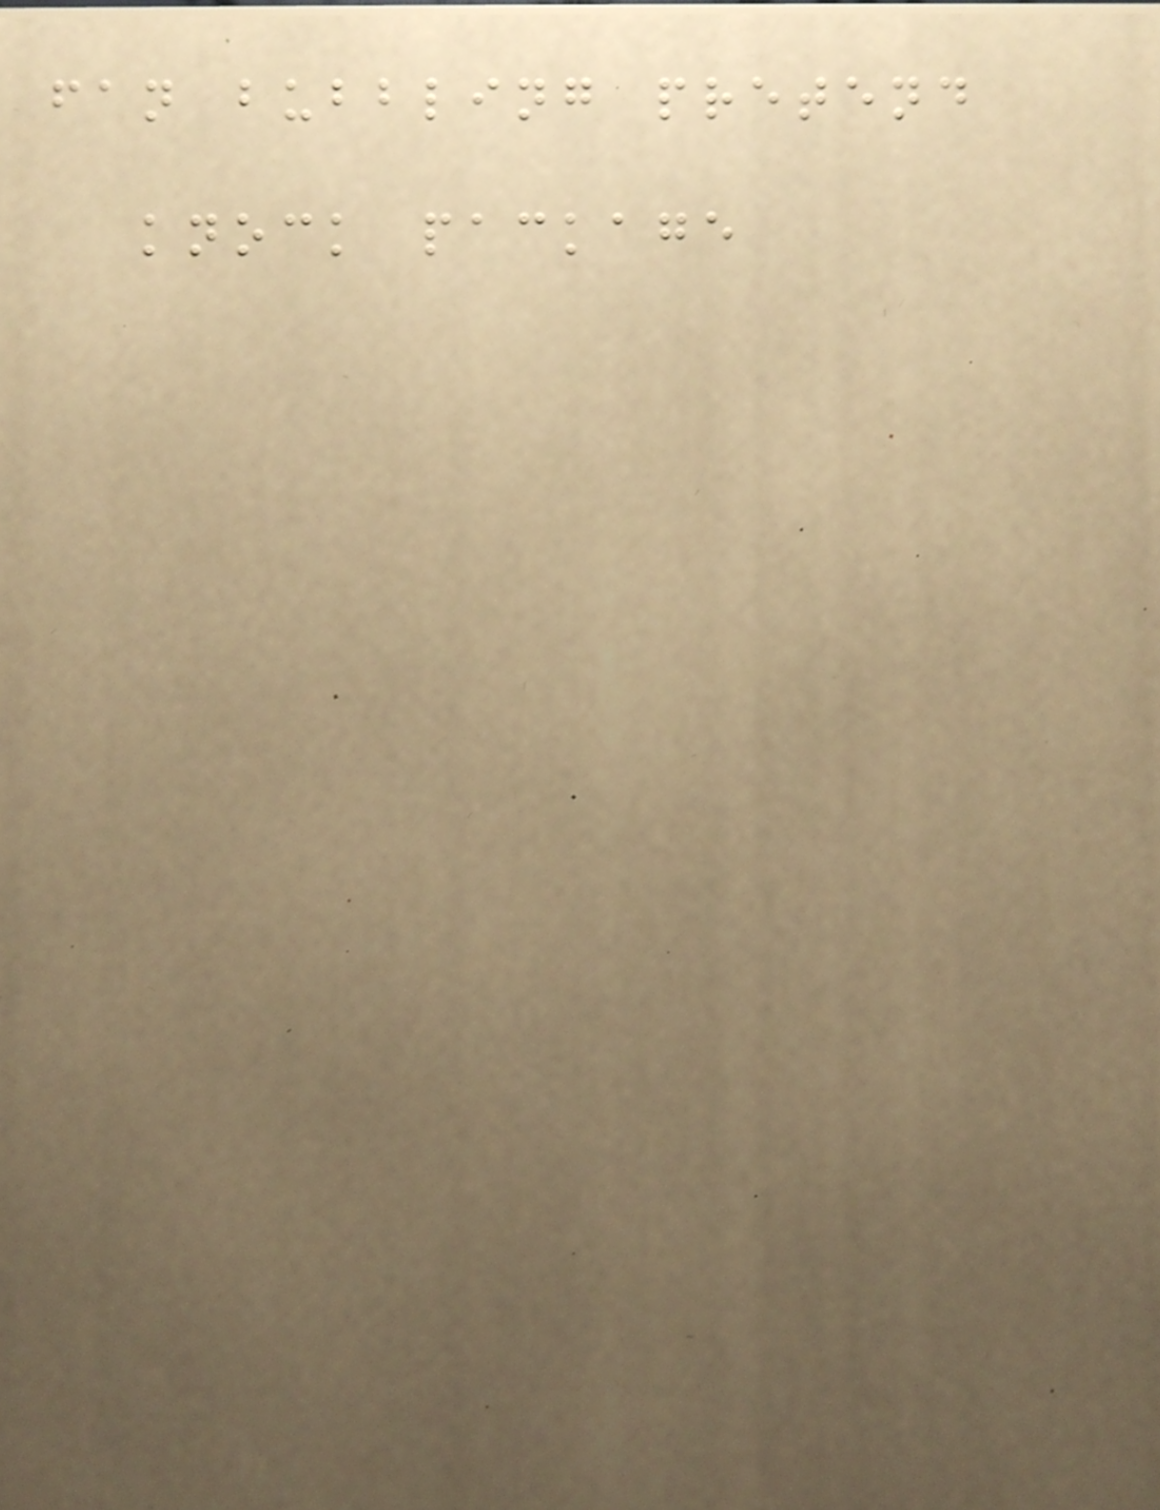fan bubbling pretend
knock package
